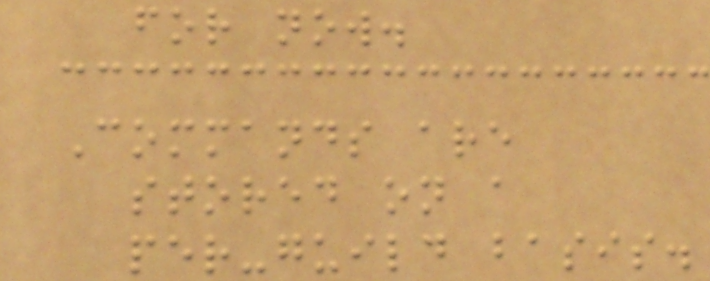for now.
Commands are
stored on a
per-guild basis.
